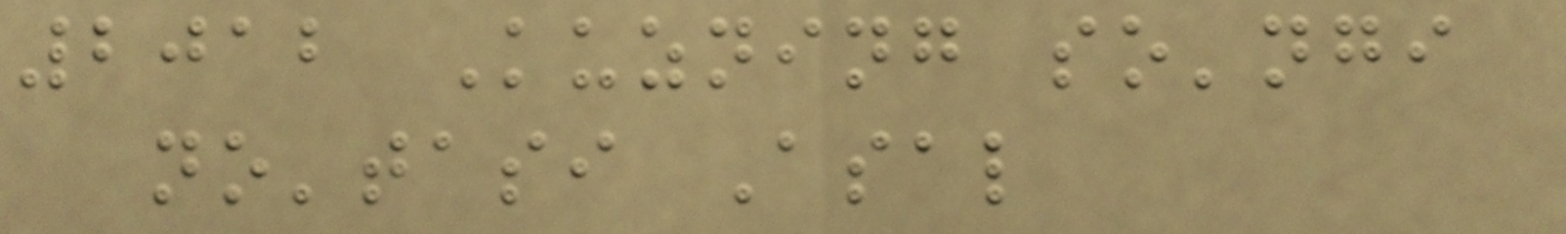2012 Kuzning so'ngi
no'tasi Asal
